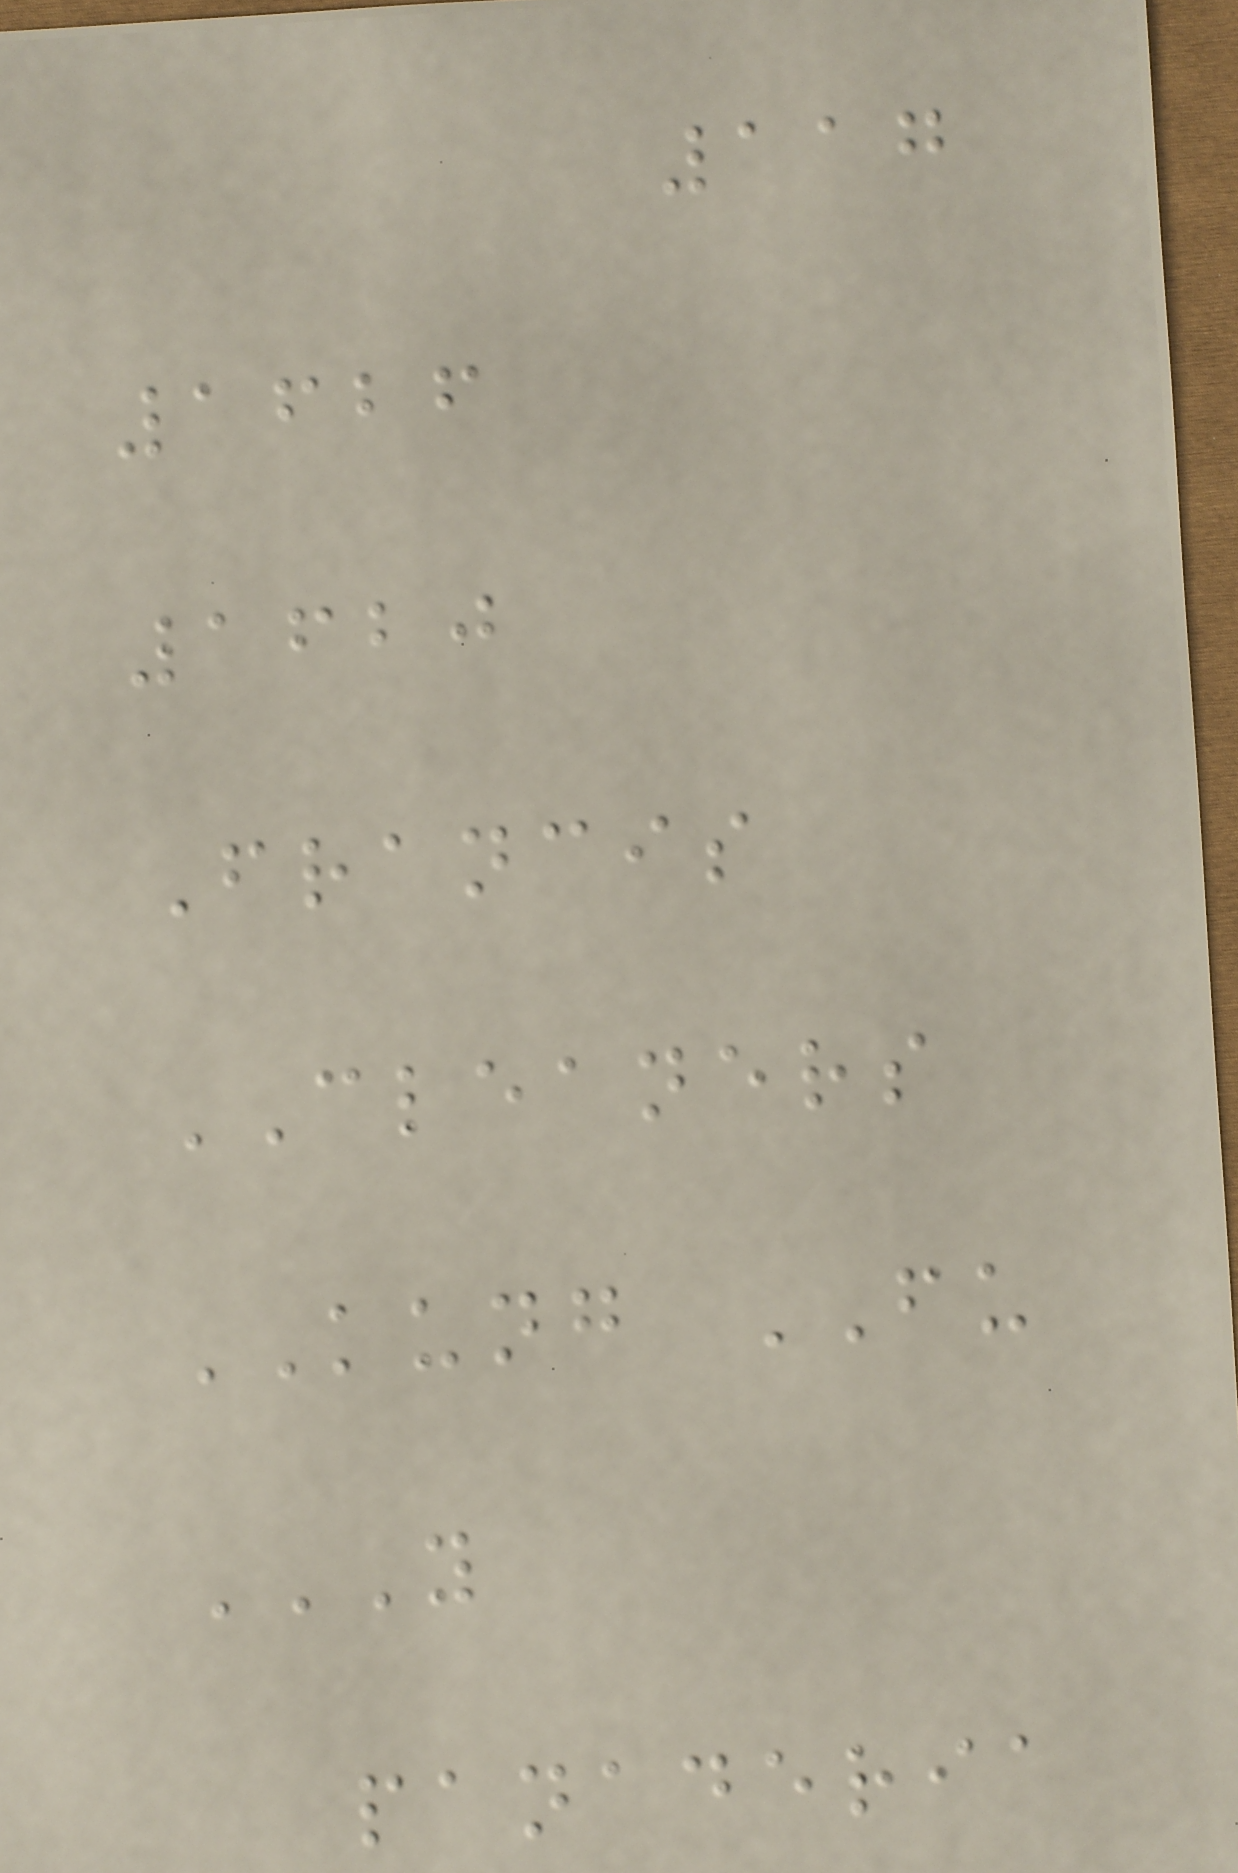117
1626
1620
Francis
CLEANERS
KUNG FU
Y
PANADERIA
